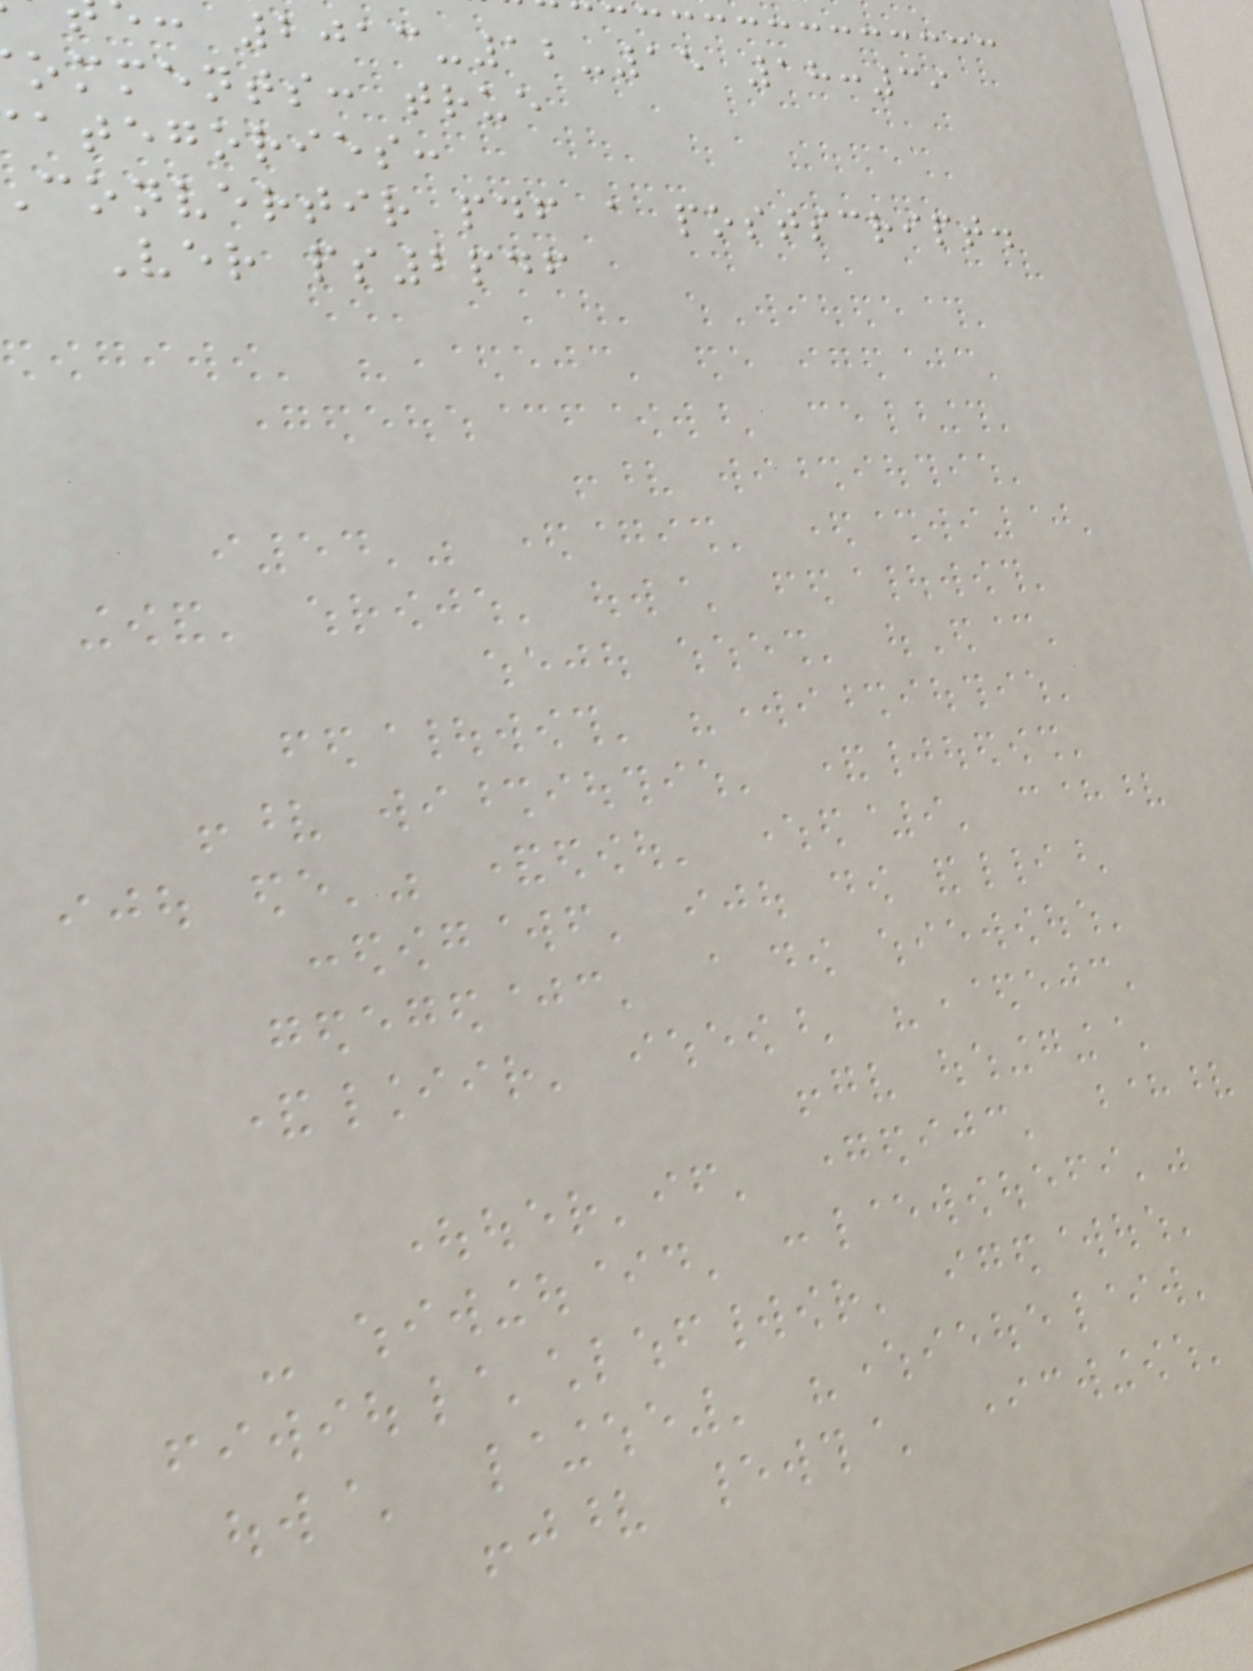: 2013-12-15 18:39
omments: true
ategories:
convertir pdf a postscript.
Ver ps2pdf
